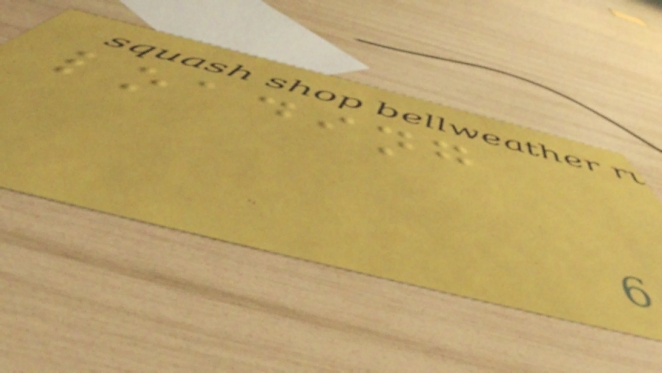loading
